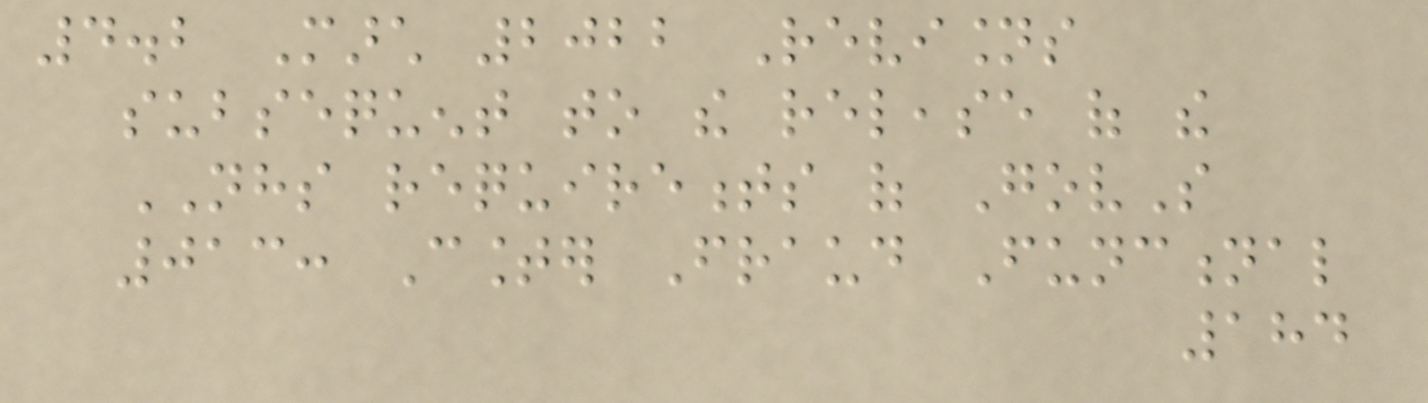4.2 March 2022 Revisions
subsequent to the release of the
NHS requirements of GovS
013: Counter Fraud Functional
184
